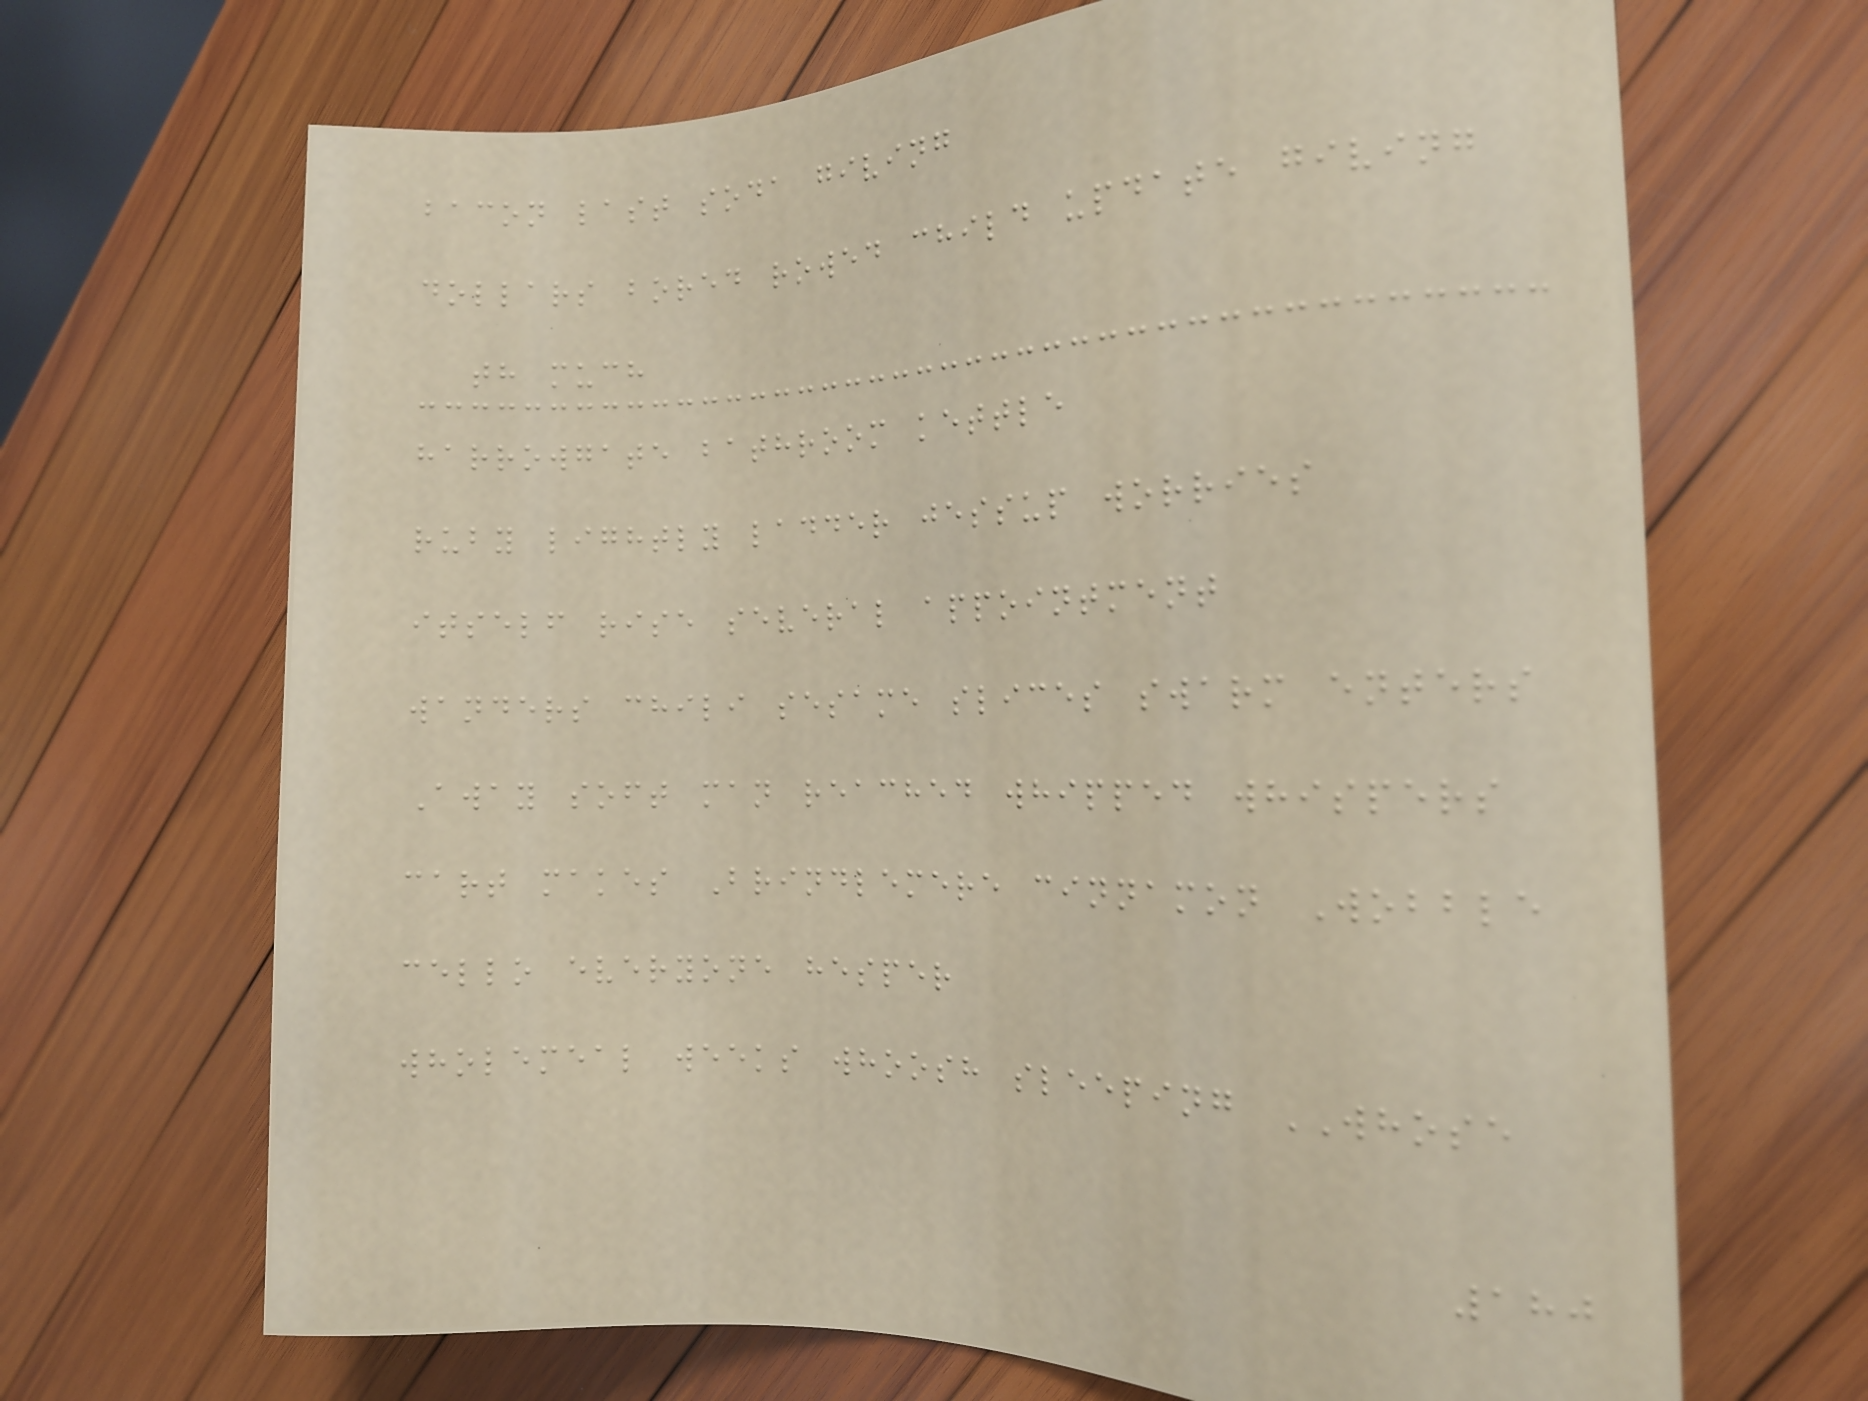bacon last soda giving
dollars bored rowed child update giving
th much
harrowgate bathroom kettle
ruby lightly ladder jessup worries
itself rise several appointment
wanders chili sesame slices swarm enters
Away soft man reached whipped whispers
cart makes Brindlemere cinnamon Wobble
cello everyone hesper
wholemeal weeks whoosh sleeping WHOSE
180
